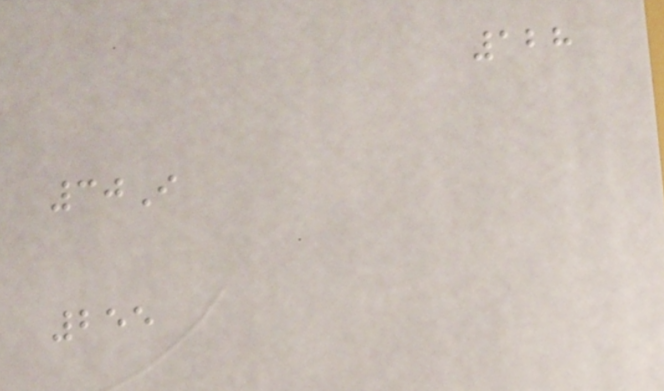128
30I
255
